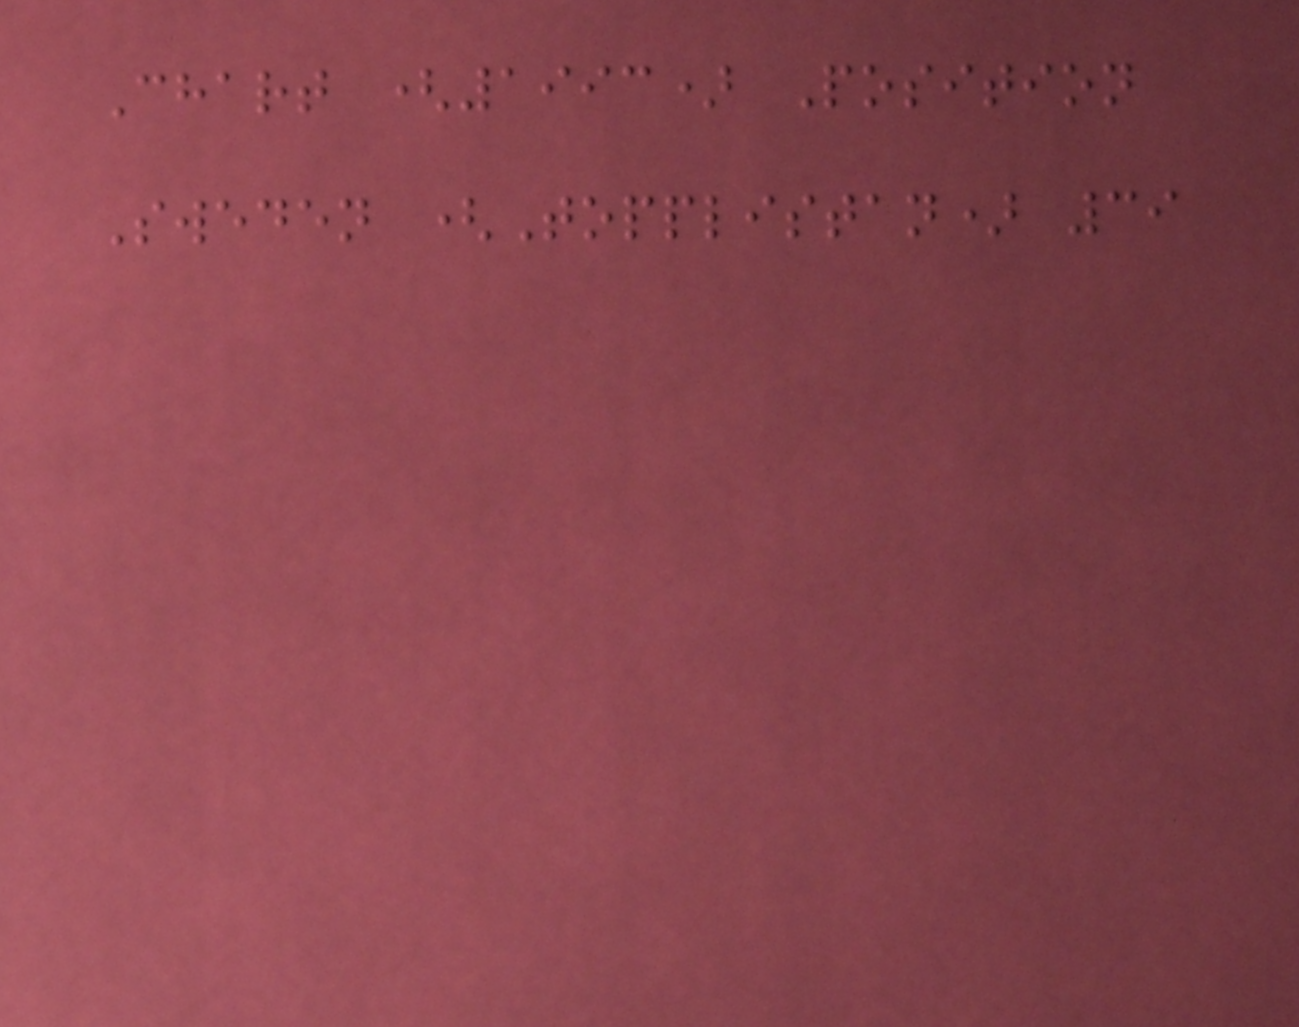Chart (1993) Position
Sweden (Topplistan) 39
